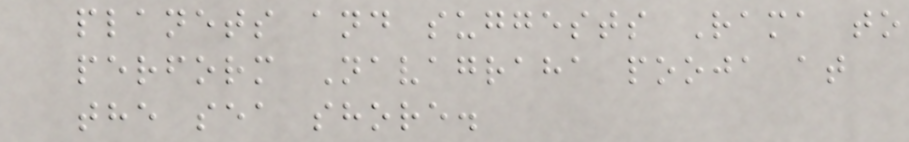planets and suggests Rama to
perform Navagraha pooja at
the sea shore.
